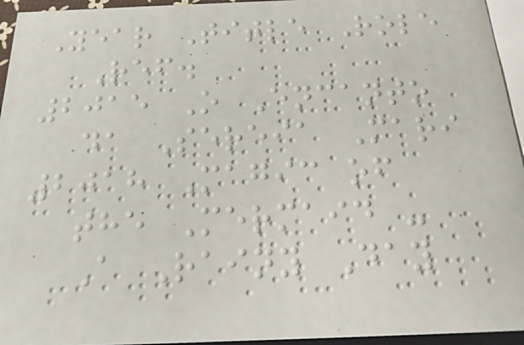Year Title Role
Ref.
2015 O Encanto
da Sereia Mari
2018 Magic of
the Mermaid -
A Rainy Day
